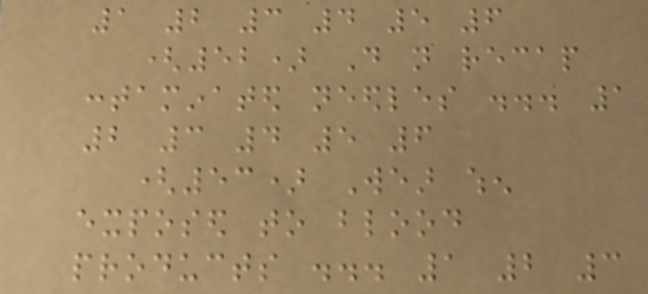1 2 3 4 5 6
(52) Do not recap
contaminated needles ... 1
2 3 4 5 6
(53) Wear when
exposed to blood
products ... 1 2 3
